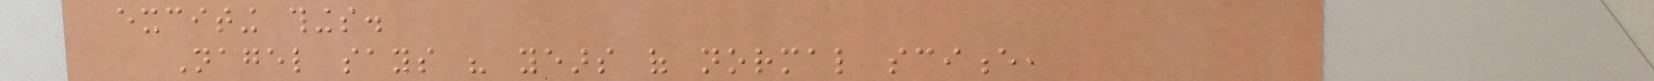exciting things.
Nagel says his years of normal science,
